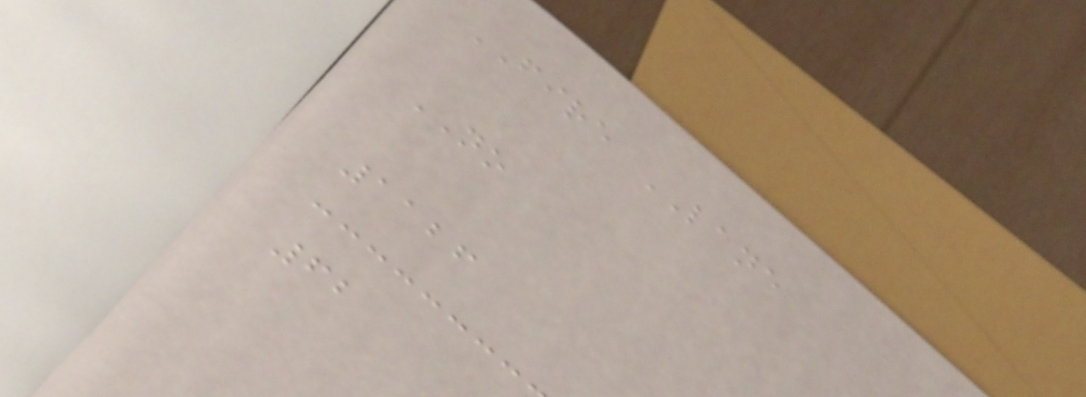FIRE LANE
NO
1126
62
